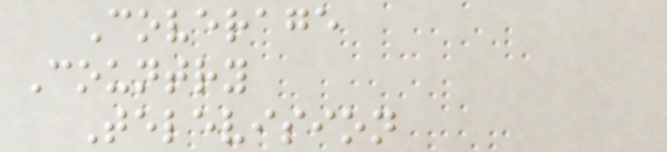Coverage
Country
Television
